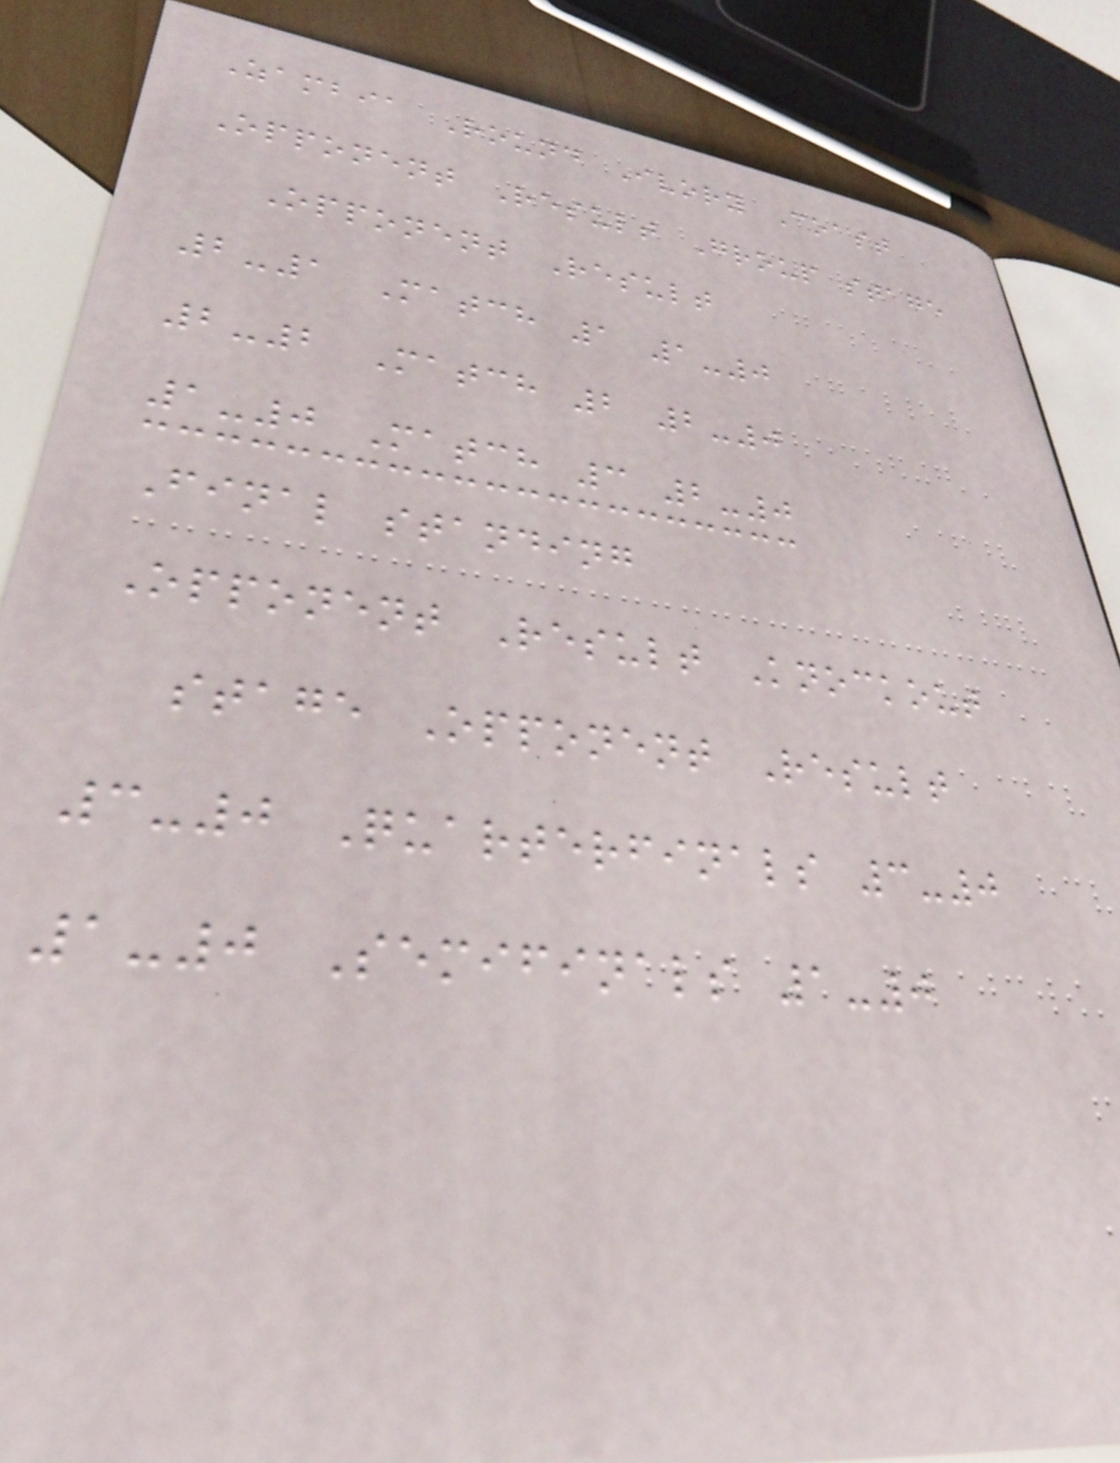Zambia Round Ivory Coast
Opponent Result Group stage
Opponent Result
2-1 Match 1 1-0
2-2 Match 2 2-0
1-0 Match 3 2-0
Final standing
Opponent Result Knockout
stage Opponent Result
3-0 Quarterfinals 3-0
1-0 Semifinals 1-0
